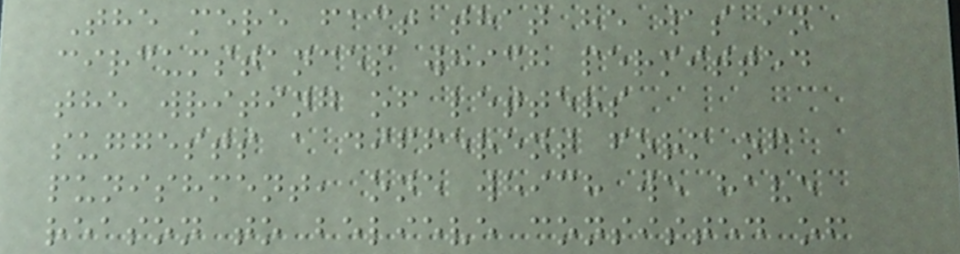The mere fact that he was in
circumstances which permitted
the writing of letters
suggests a different form of
punishment, one which we have
reason to believe consisted of
